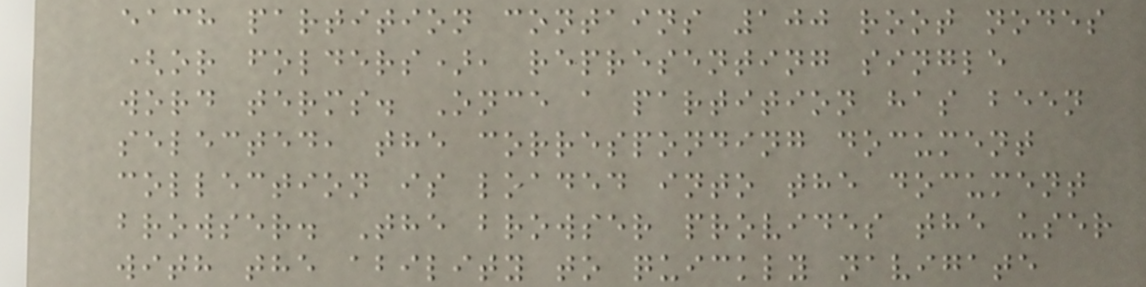each partition contains 100 root nodes
(or folders), representing single
word terms. Once a partition has been
selected, the corresponding document
collection is loaded into the document
browser. The browser provides the user
with the ability to quickly navigate
